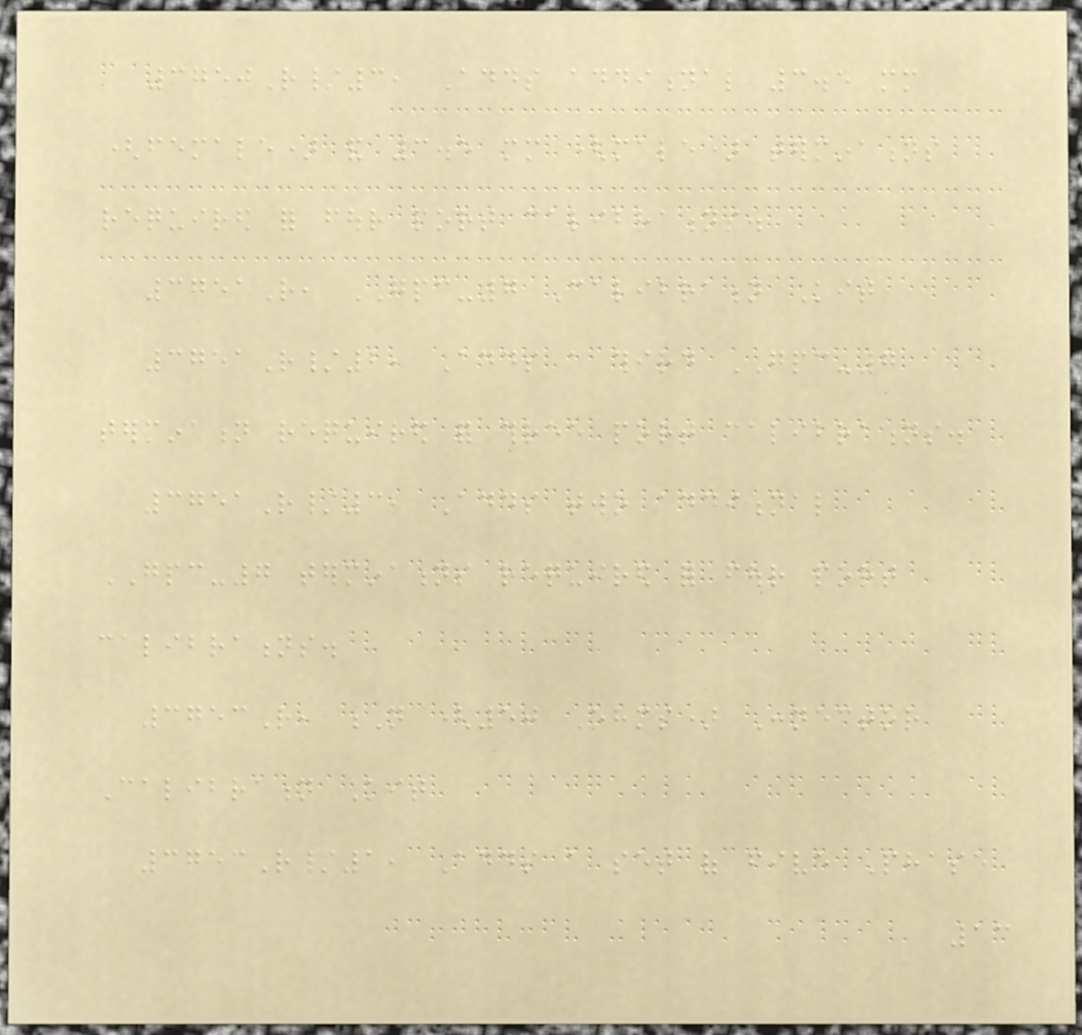3750R/3, Adds additional 3.5 mm
(female) and 3.5 mm (male) terminations
required for four port calibrations.
3751R, GPC-7 Calibration Kit
3751R/2, Adds a third GPC-7
termination required for three port calibrations.
3751R/3, Adds two additional
GPC-7 terminations required for four port
calibrations.
3753R, N (50 Ohms) Connector
Calibration Kit
3753R/1, Adds a set of five Phase
13
